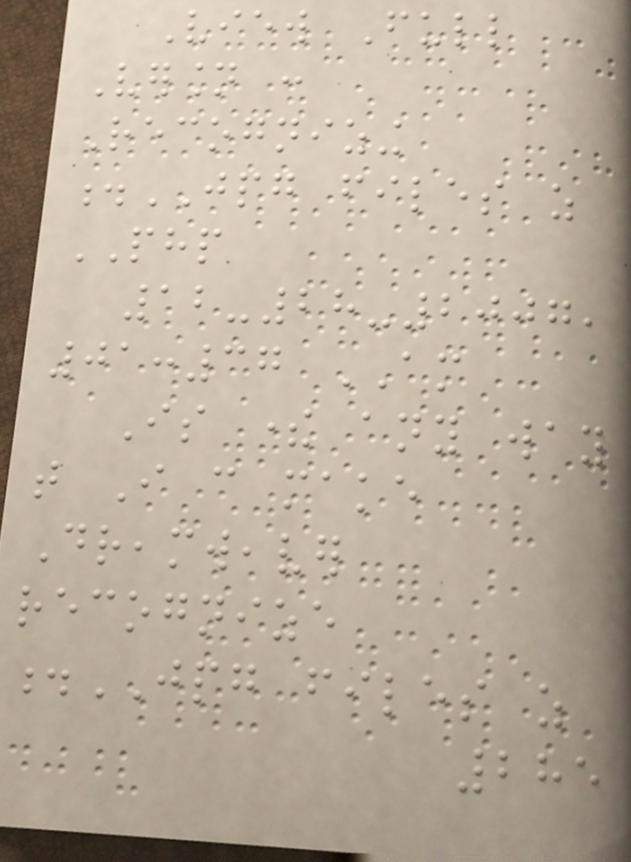View Full
Version :
Recognizing
.JPG files as
PHP
12-28-2007,
01:37 AM
Is there any way
that I can make
Dreamweaver
recognize
.JPG files as
285
